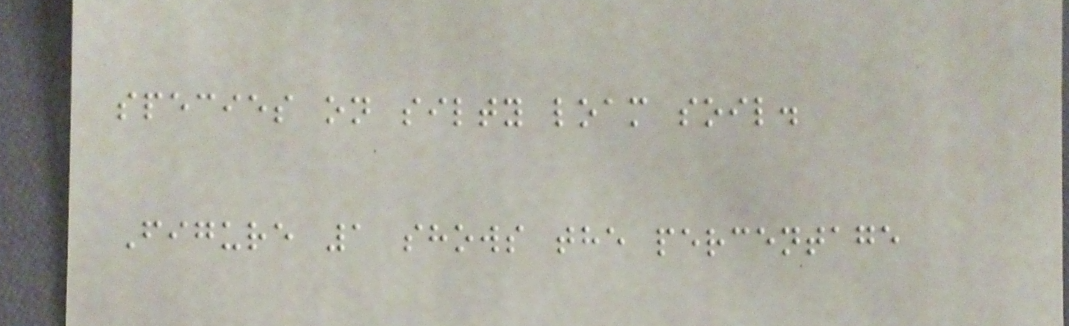species on silty loam soil.
Figure 1 shows the percentage
